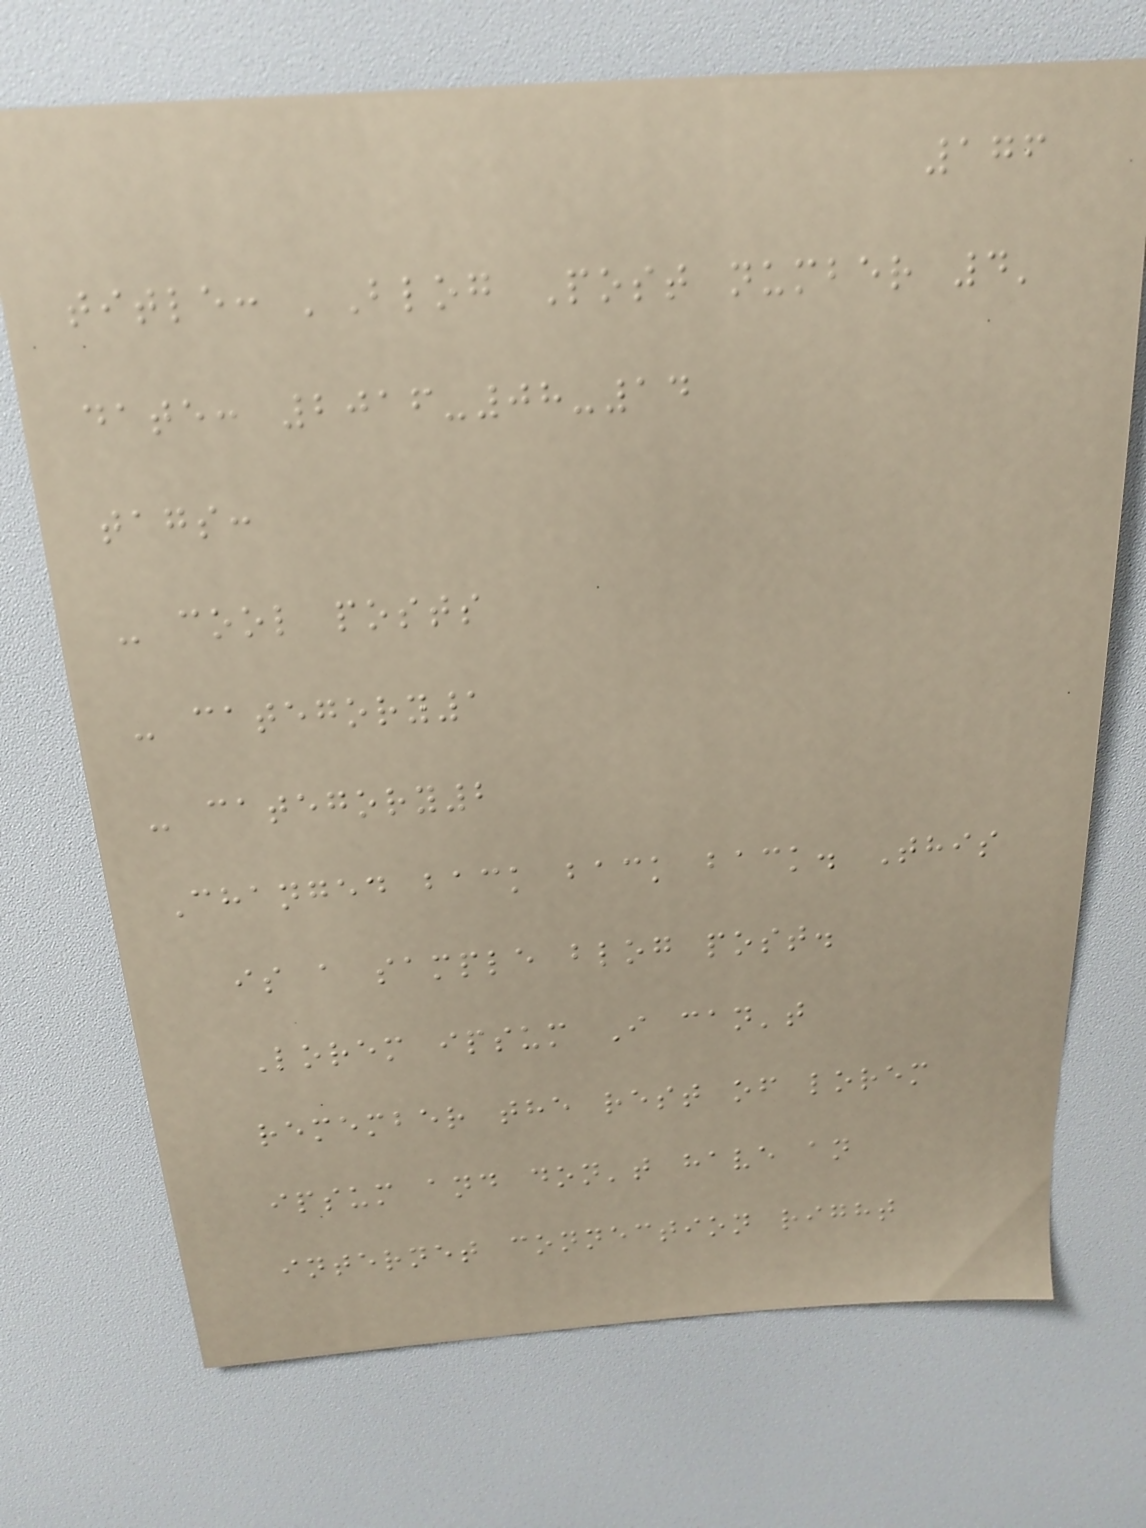176
title: 'Blog Post number 4'
date: 2016-08-14
tags:
- cool posts
- category1
- category2
Changed back back back. This
is a sample blog post.
Lorem ipsum I can't
remember the rest of lorem
ipsum and don't have an
internet connection right
